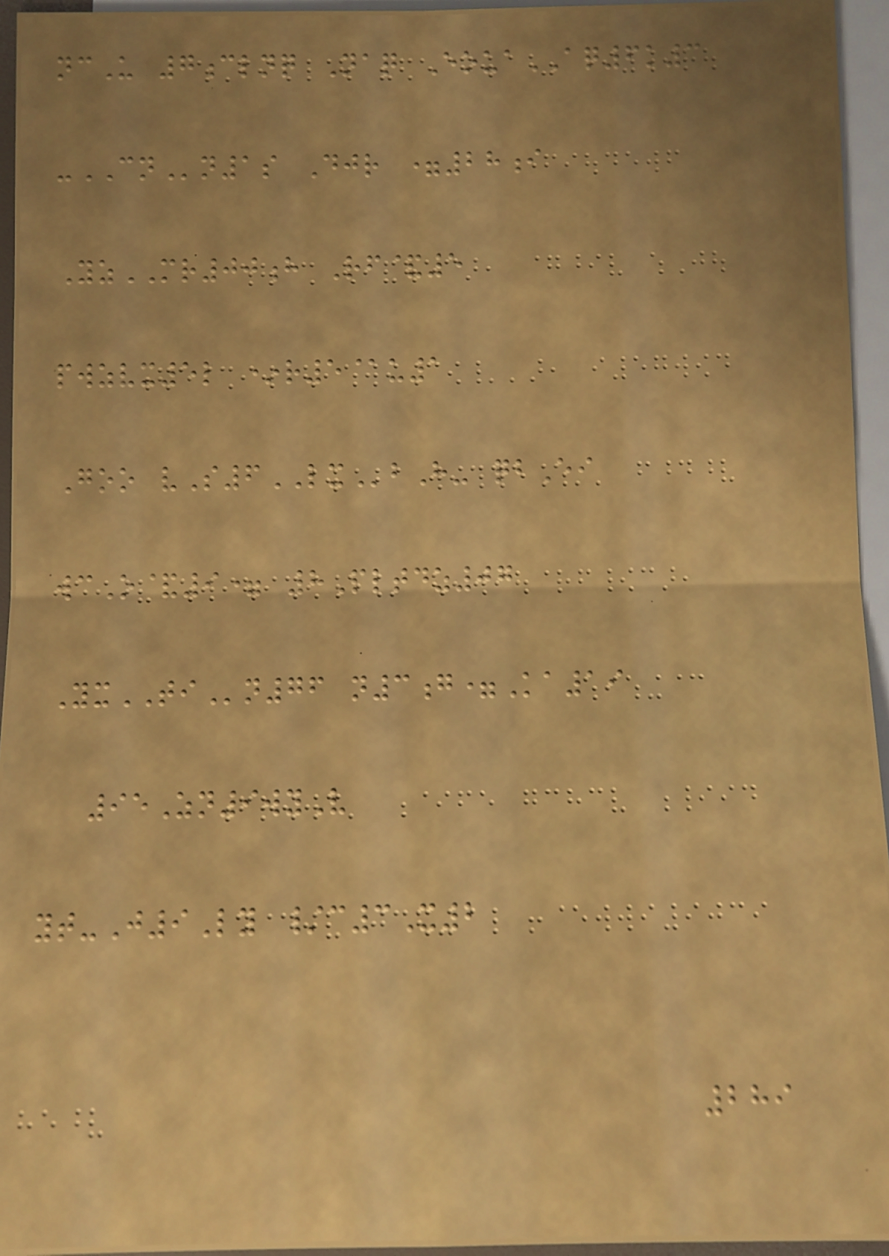ncU 7clnq Naq EouaAQ6k3
-CNn1s Djr =28i
YzMR00h Rf&5
pwzvx5l *r5@u1
Goo vS6LXbH- qbEi
wcO&9= 8Pltdz07
YxTIn76 n3g=Ka19
95Zn9wyV
yt-J9Ly /c3X2
289
